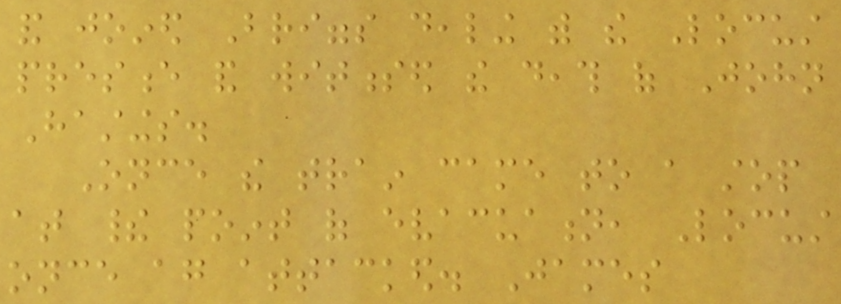and joined Briggs dealing with the Locust
presence and witnessed the death of John
Hastings.
Once the train came to a stop
at their point of evacuation, Locust
once again attacked. James
